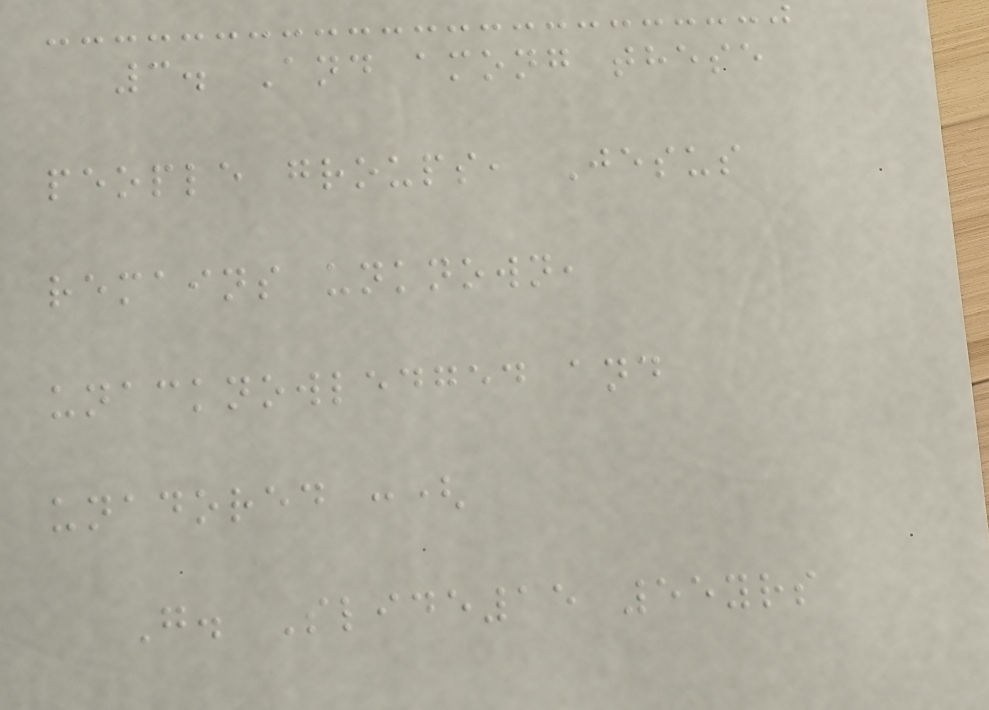3. And among these
people groups, Jesus
remains unknown,
unacknowledged and
unadored :(
G. Slide15 55yrs
